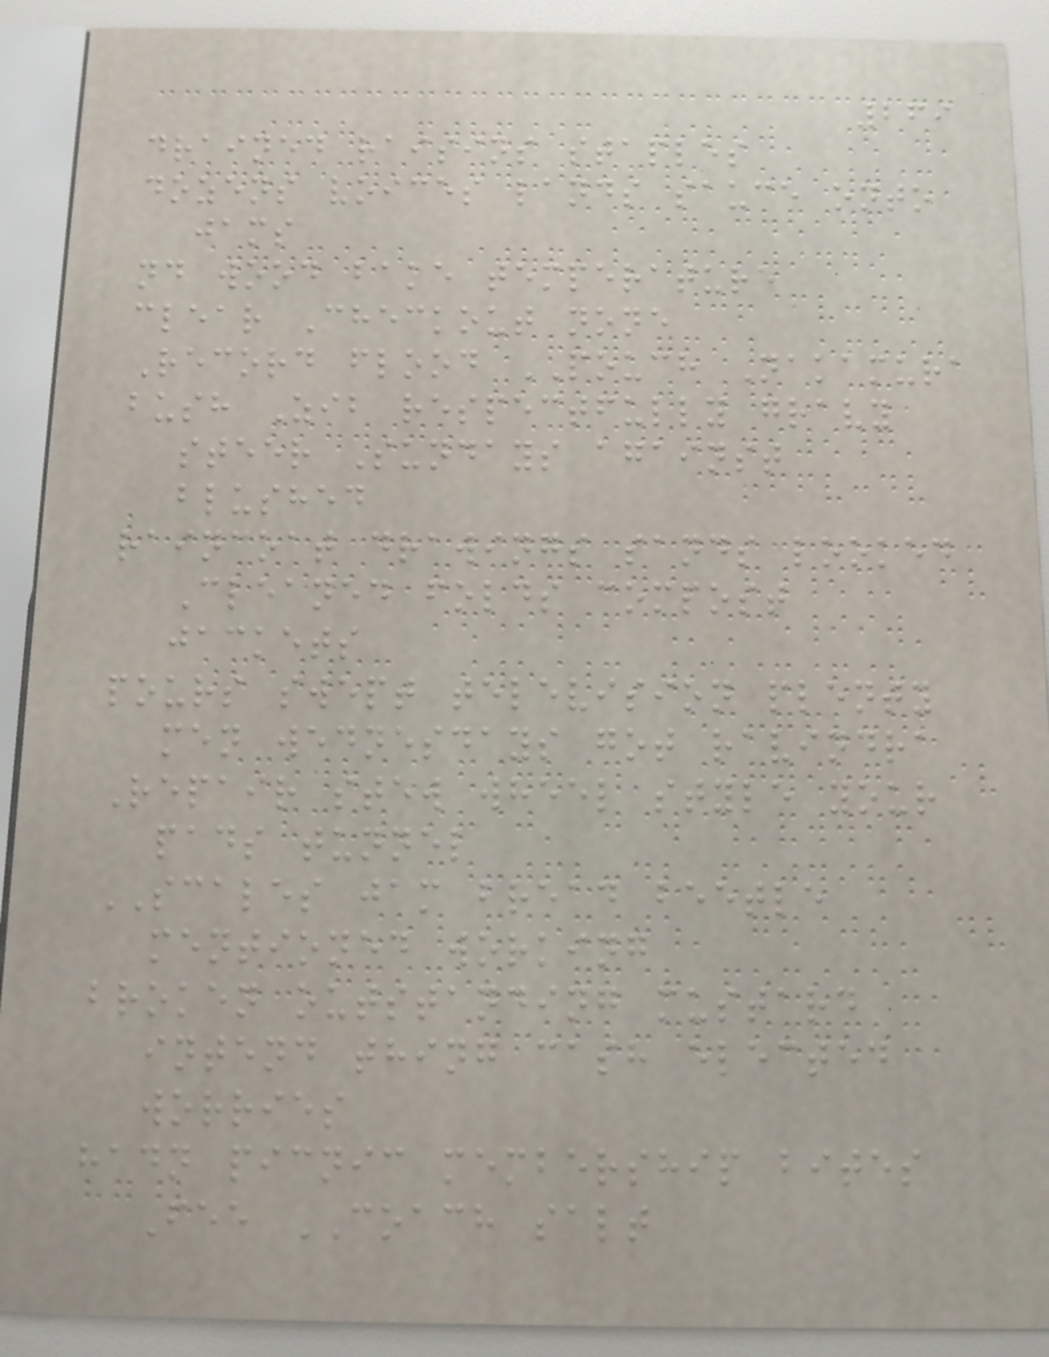269
drained raisins staples
dozens voices lands sauce onto
jams
nd wood bake temperature
clear Checkout none
Record flood POUCH Nakamura
bush Zib respectfully gravy
steer Sundays against
blushed
raincoat drawings sands looked
Cleaned folds compost
jackets
pours swept television plenty
men wednesdays got ravindra
Repair stew wheel style your
pads tunnel
SCALES jam bread beetle
mentioned working
broken outstanding mustard
intend thing cash elected
worries
hadn picnic membership bites
Fee COACH salt
